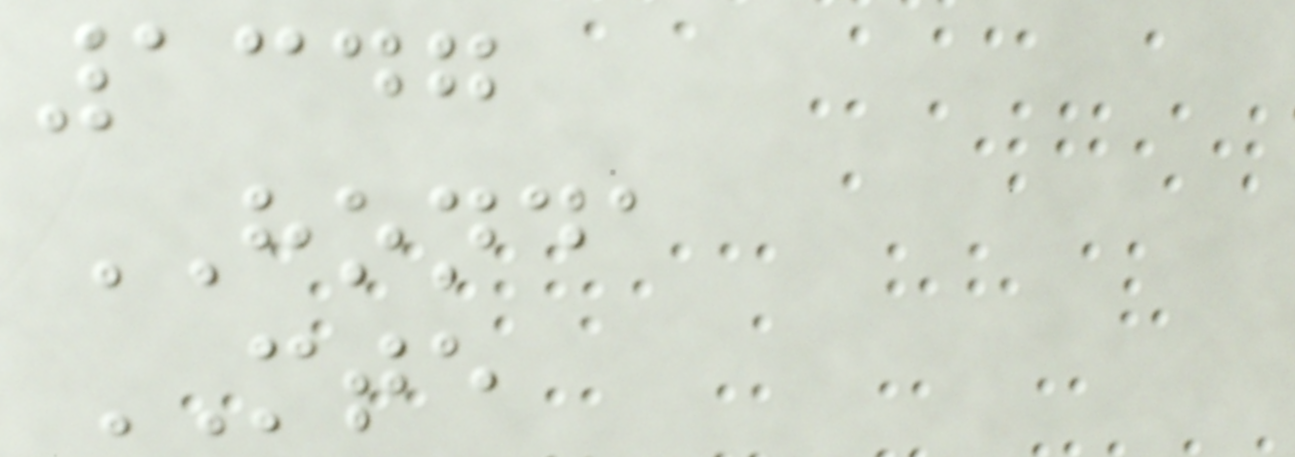1347
HONDA
MTE
